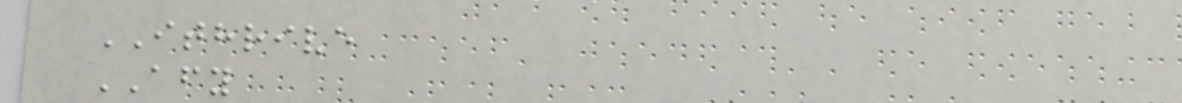ITHRIVE
AFY
